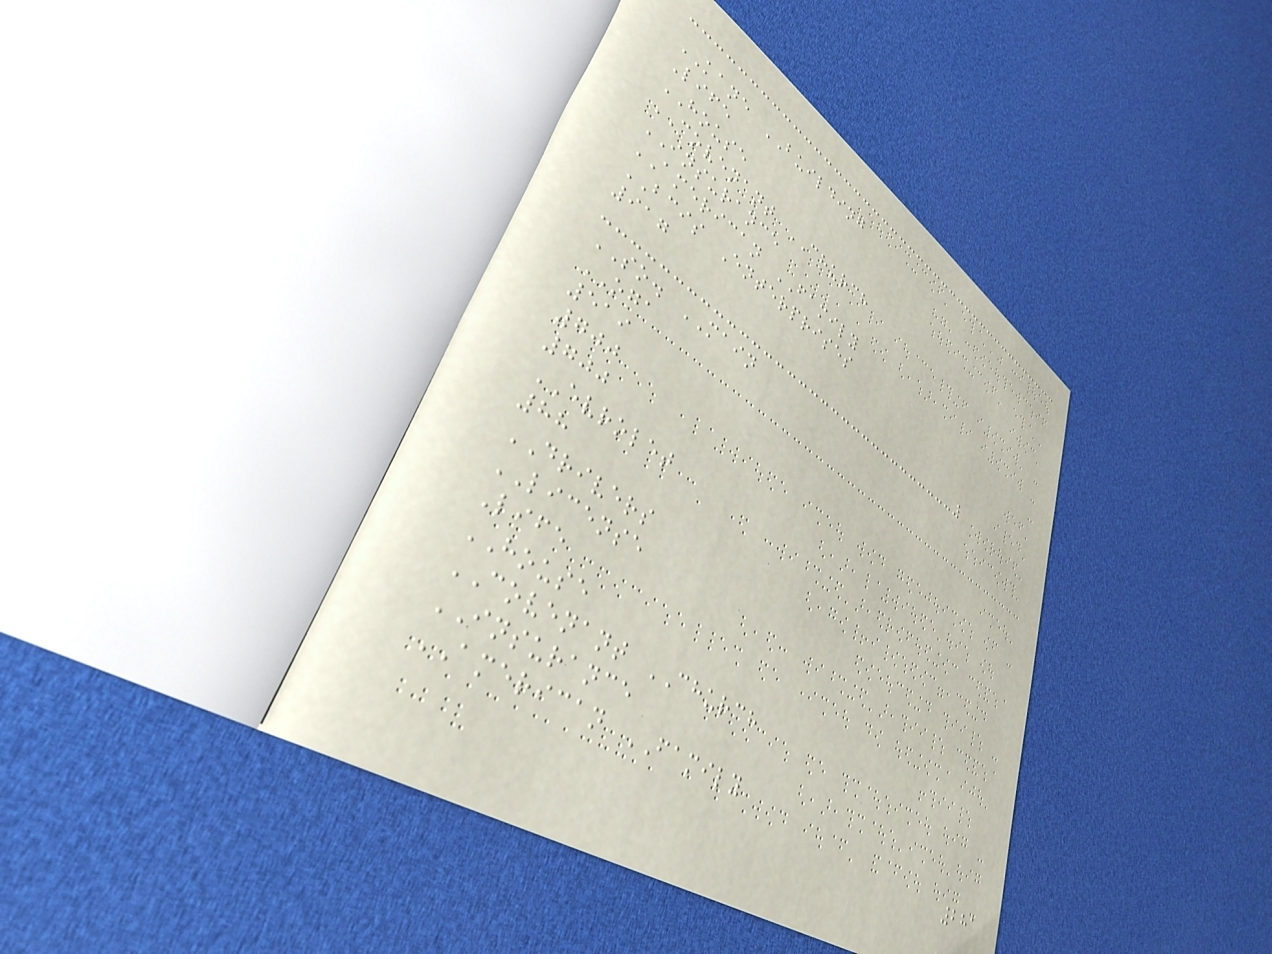KANE BUILDING
Life
HOUSE
COVENANT CHURCH
INSURANCE
AMERICAN FAMILY
BCIS Enterprises
917
SO. MAIN
OGA
519
700
700
EVROLET
88
DRIVERS
LICENSE
Life
HOUSE
COVENANT CHURCH
INSURANCE
AMERICAN FAMILY
281
